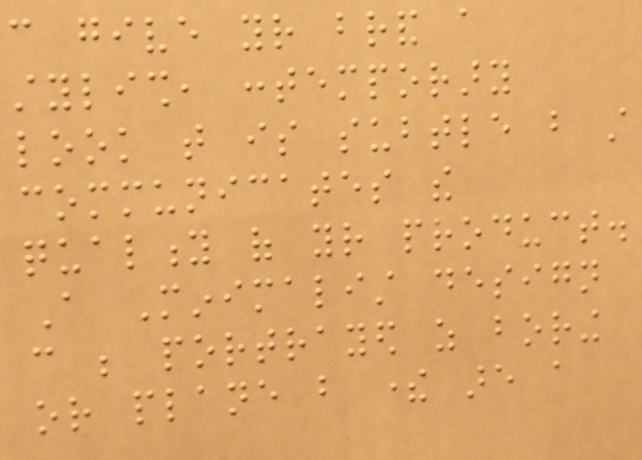can give your brand a
stylish, contemporary
look that is subtle but still
communicates the
quality of your product.
A Minimalist design
can be portrayed as boring
or plane but there are a
